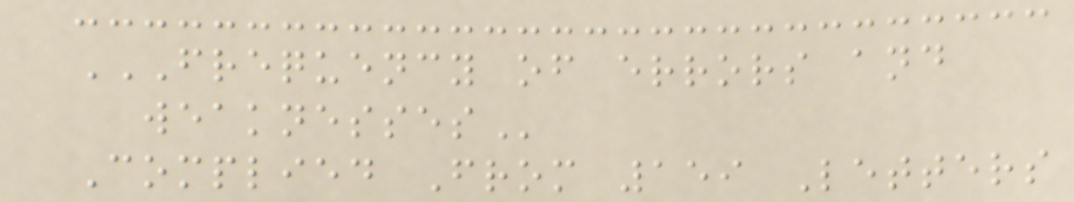FREQUENCY OF ERRORS AND
WEAKNESSES
Complied From 159 Letters
